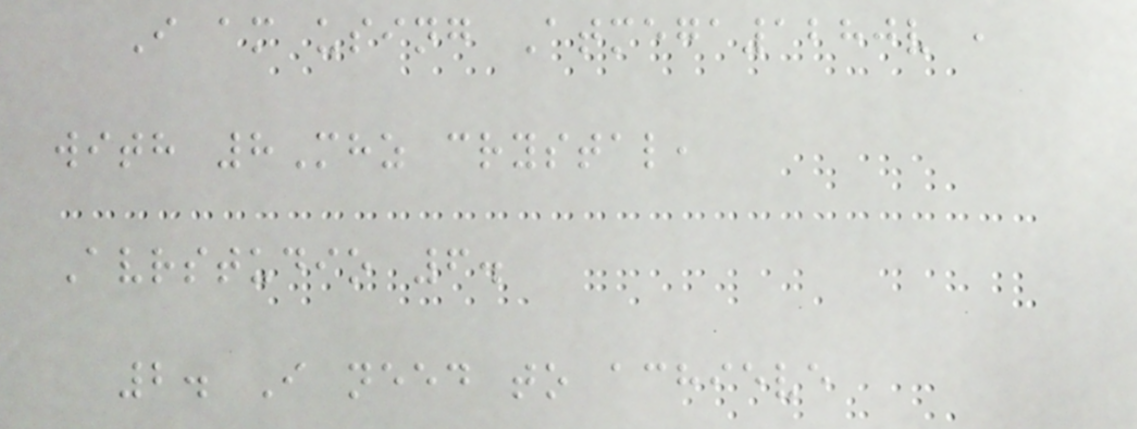I am using Atmega1280v ,
with 8Mhz crystal,
Avrstudio 6.
2. I need to achieve
